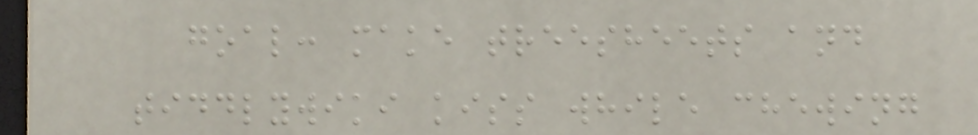goal: make treesheets and
tiddlywiki kiss while chewing
